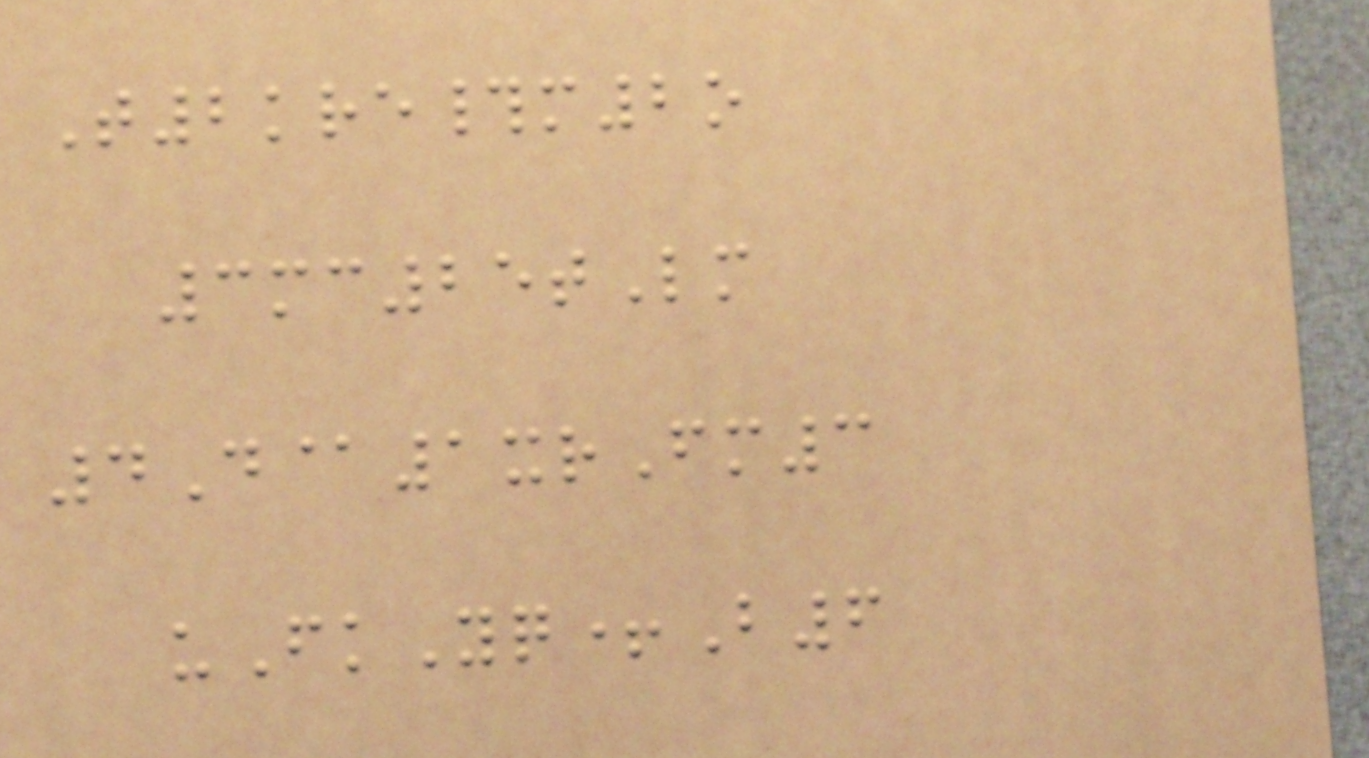T2kre#m2o
3mc25tLm
4D@1xrFm3
uFkYq+B6
